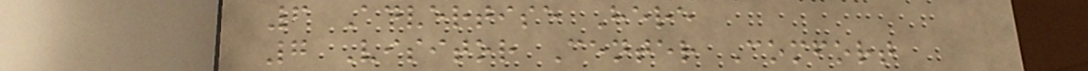6 Advertise Here
7 Visitor Center Comfort
